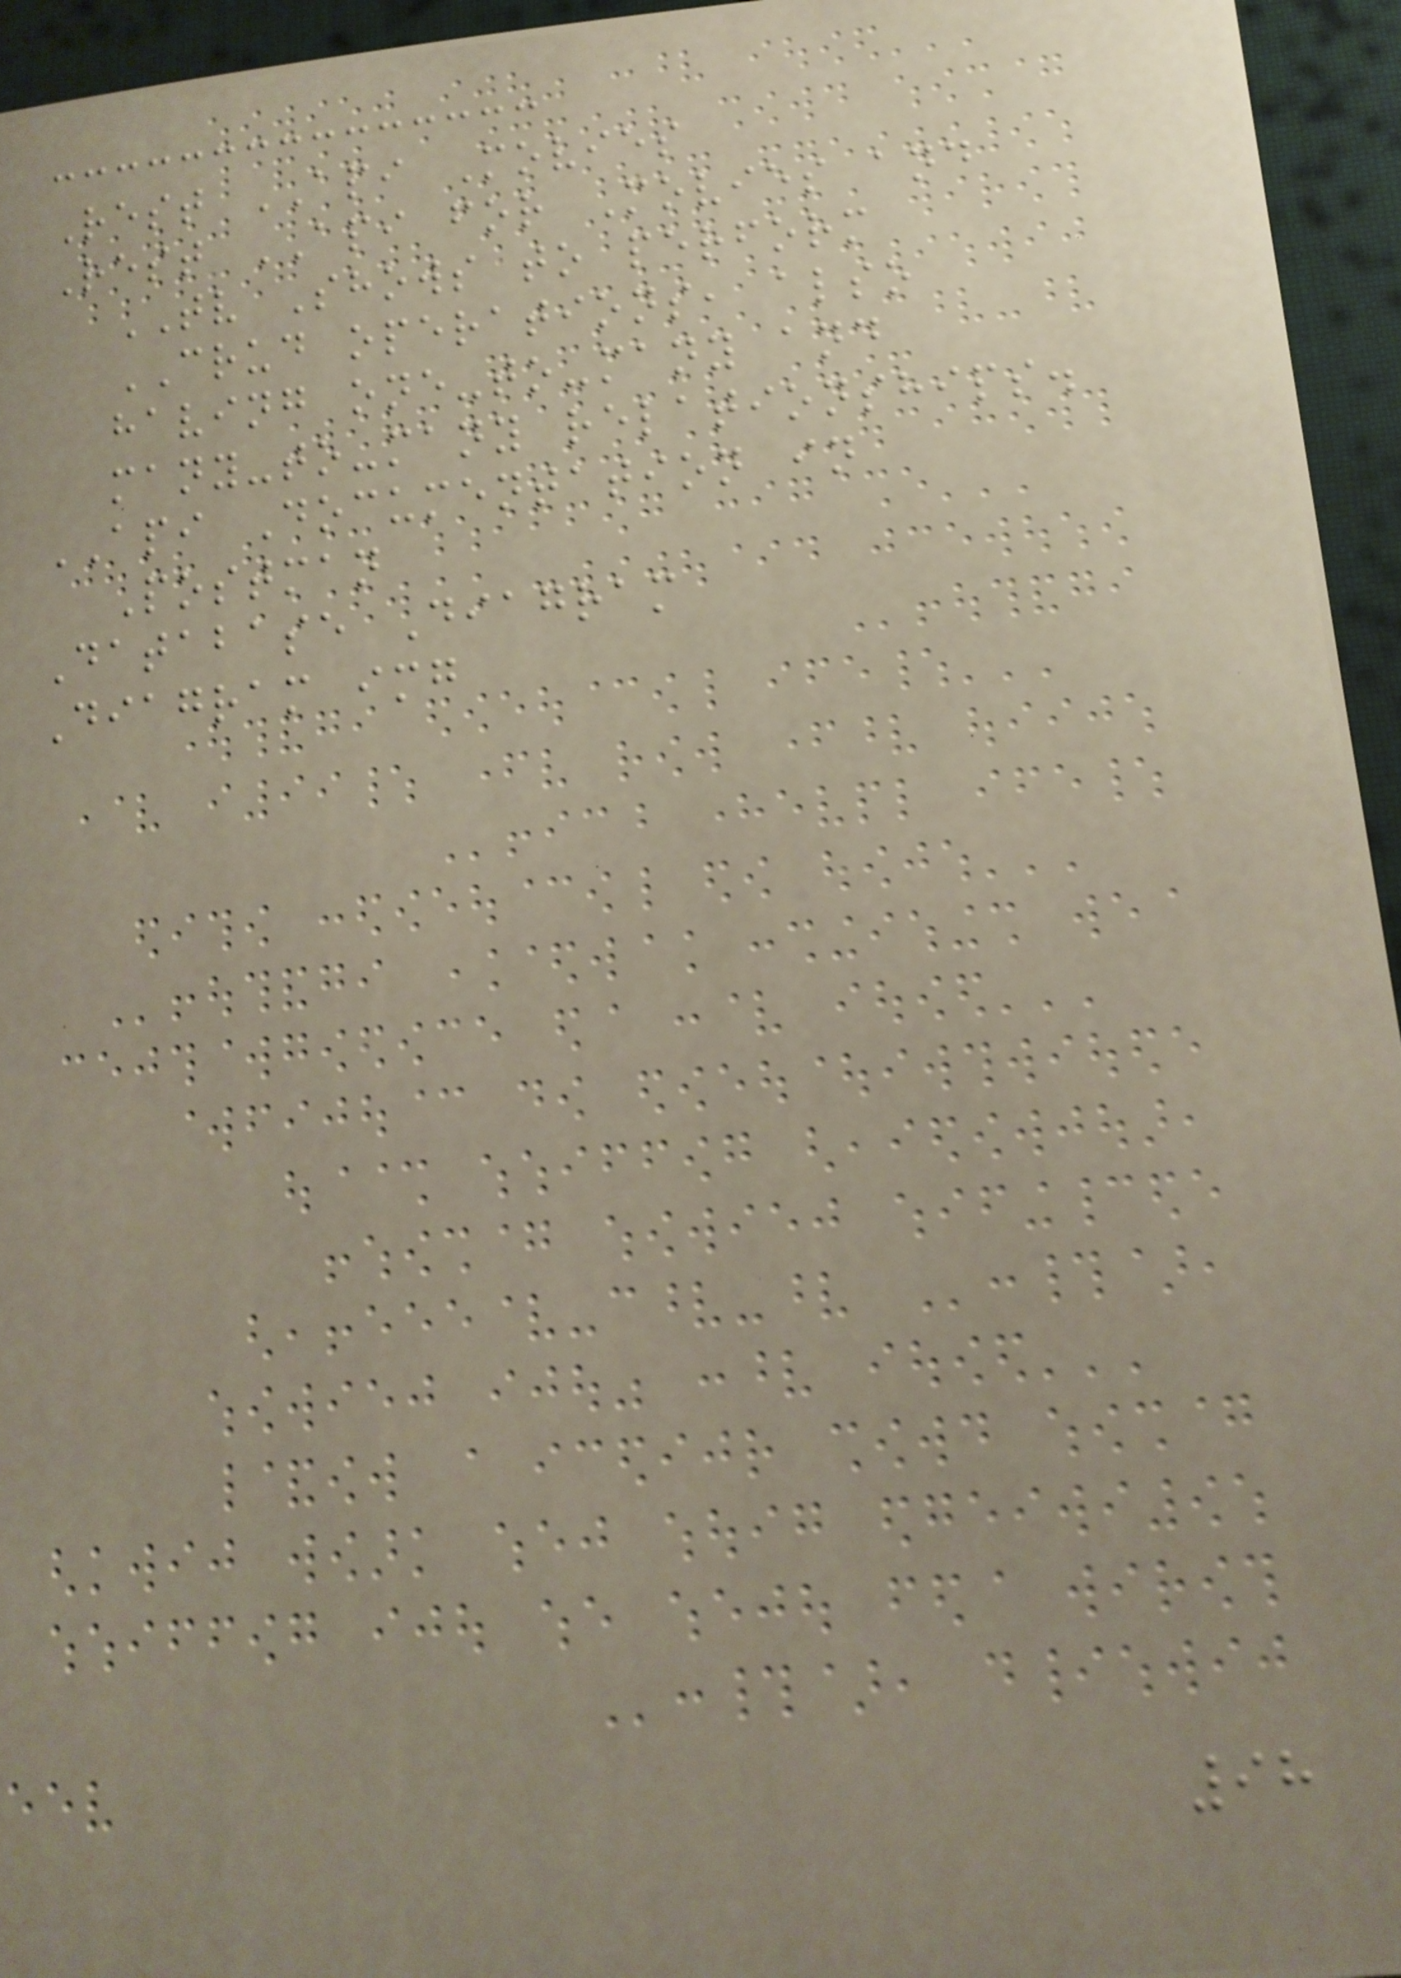Rest API Movies
Rest API for Movies and
TV Shows to perform
CRUD operations, also
having one-to-many and
many-to-many relationships.
API Documentation in
Postman
Database Diagram
Diagram img
98
